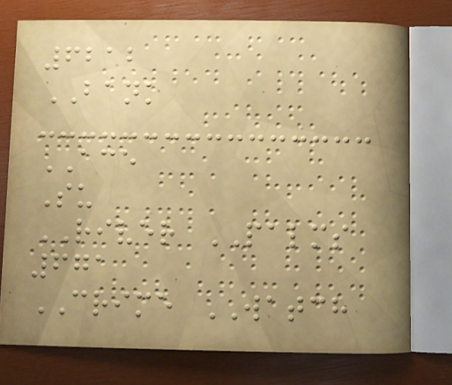6212
BANK
ACE
Su
RIVER PALMS
671
CRIME WATCH
